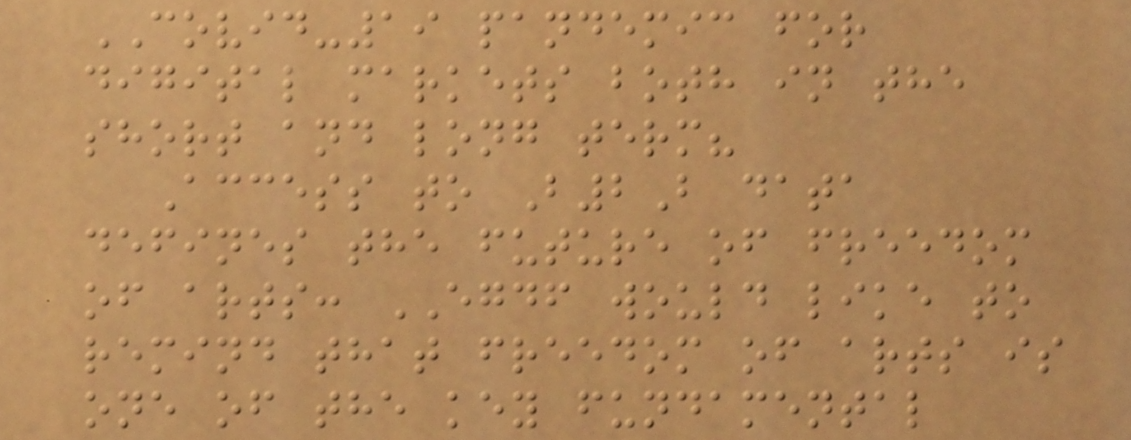COVID-19 pandemic for
digital markets both in the
short and long term?
Access to B2B data
defines the future of freedom
of arts: EGDF would like to
remind that freedom of arts is
one of the key fundamental
